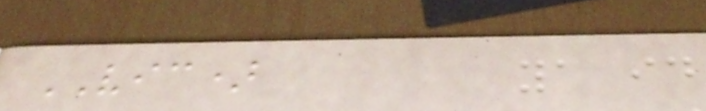VIC)
